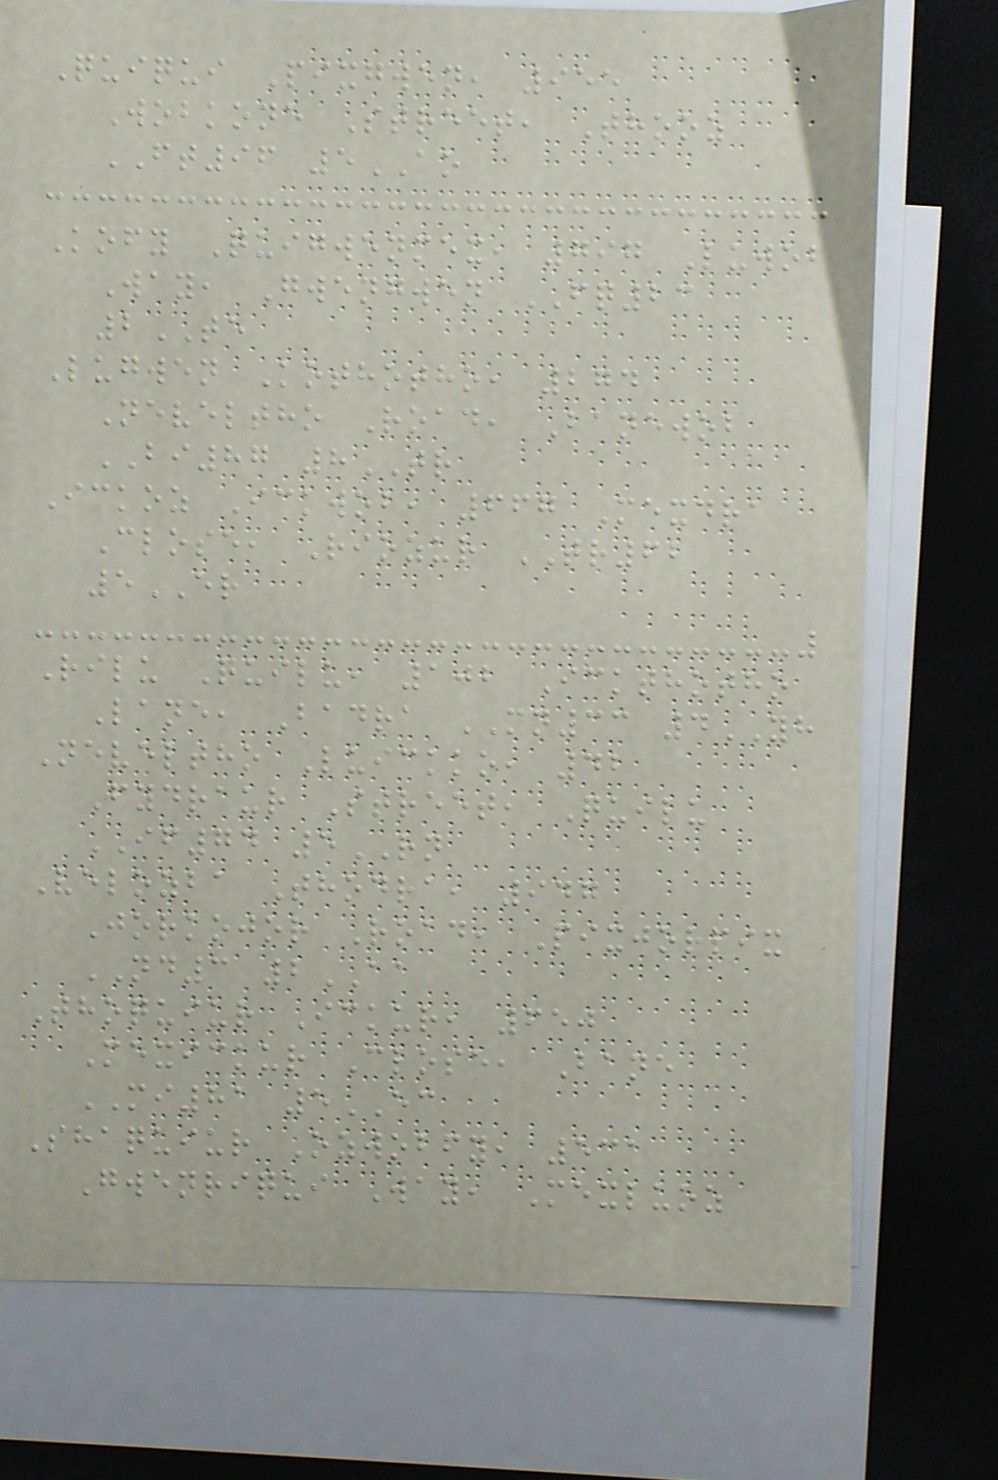Quiqui Pixgwen, 955
Wobkone Street, Thooz
FT96 5AO
Kofy Quigwenmex, 797 Luwob
Way, Gwengwen FQ23
2TE
Lugwen Kothotho, 274
Neveltho Road, Banewob
BI87 8TR
Ickoz Ickwob, 667 Mexdra
Close, Riozur TR62
5ER
Rilu Quilu, 102 Ickthotho
Lane, Badra MN33 4YH
Neveltho Luickko, 42
Fydraur Street, Quilu
IF74 5RN
Velozba Thodra, 947
Jorkojor Road, Pixjorpix
ND3 2AA
Thoquiur Ickur, 650
Mexickur Close, Bane
MI81 5EC
Shaquiur Ozwobfy, 531
Gwenriqui Way, Mexluoz
